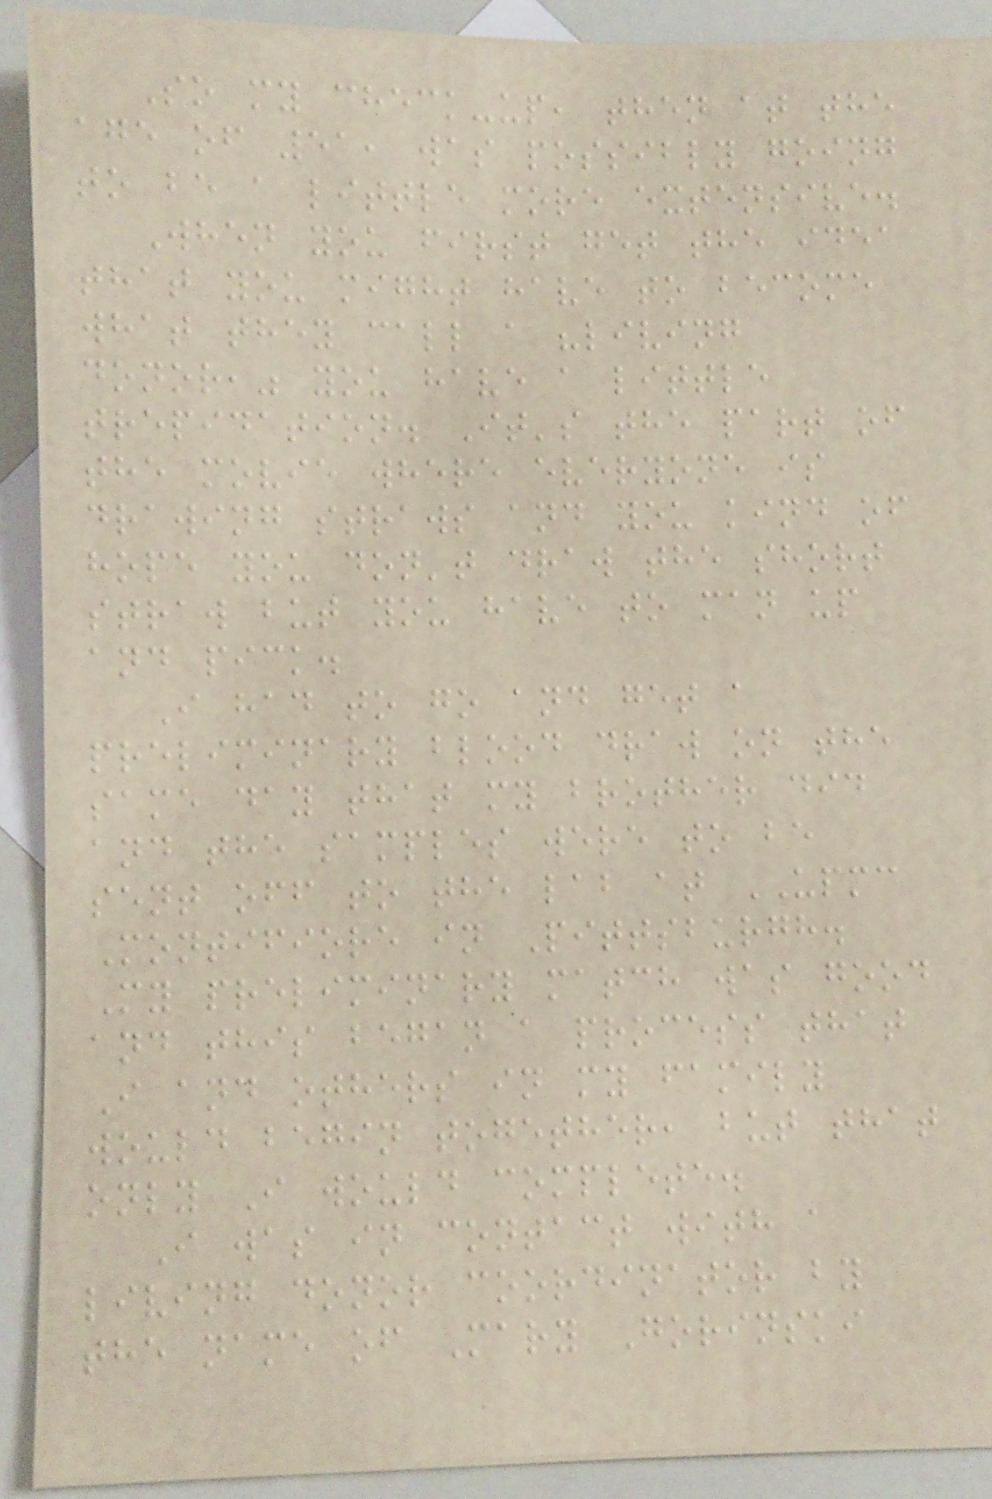So my check-up, then at the
age of 51, was possibly going
to be a little more extensive.
When you first get the idea
that you might have to become
what they call a "living
donor," you have a little
trepidation. It's the part of
the movie where everyone is
drawing straws and you kind of
hope you don't draw the short
straw but you have to man up
and pick.
I had to go and get a
preliminary blood draw on the
same day that my brother did
and the samples were to be
sent off to the lab at UPMC
Montifiore in Pittsburgh.
My preliminary match was good
and this began a process that
I and others in my family
would begin together, but that
only I would complete.
I was in contact with a
living donor coordinator by
the name of Mary Gorinski
